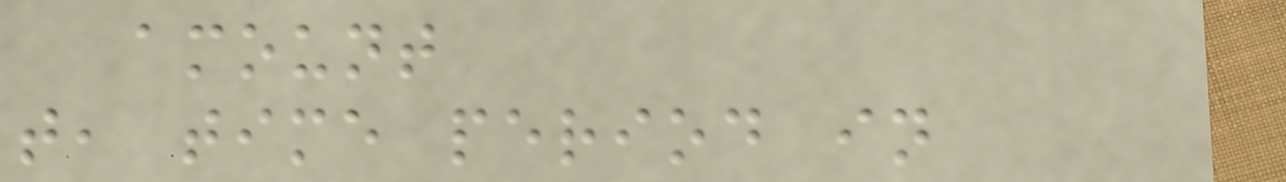amount
t, time period in
